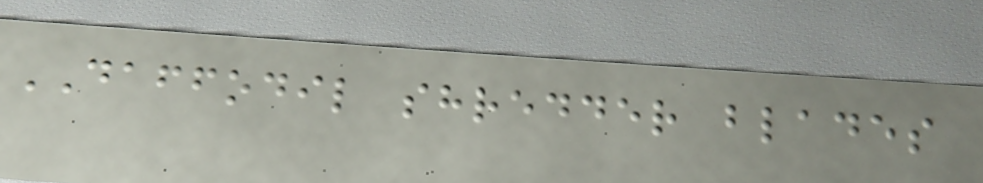DAFFODIL shredder blades
